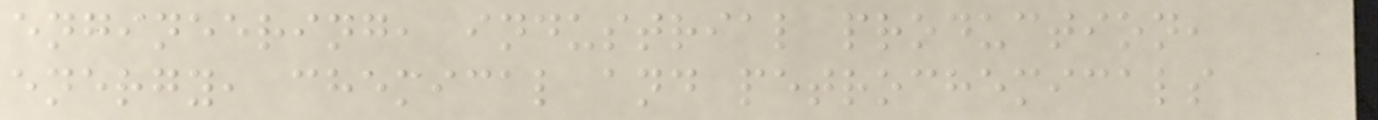engineering, industrial production,
energy, chemical and petrochemicals
